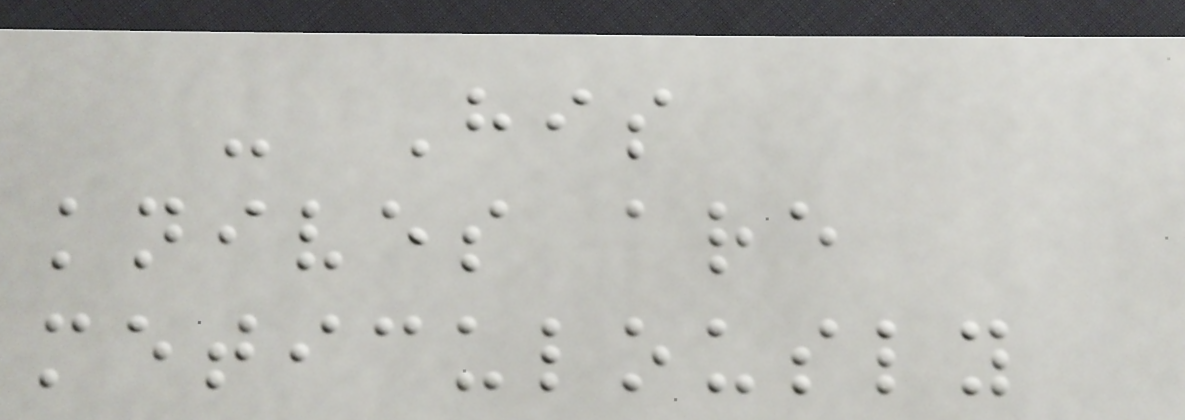- His
knives are
meticulously
